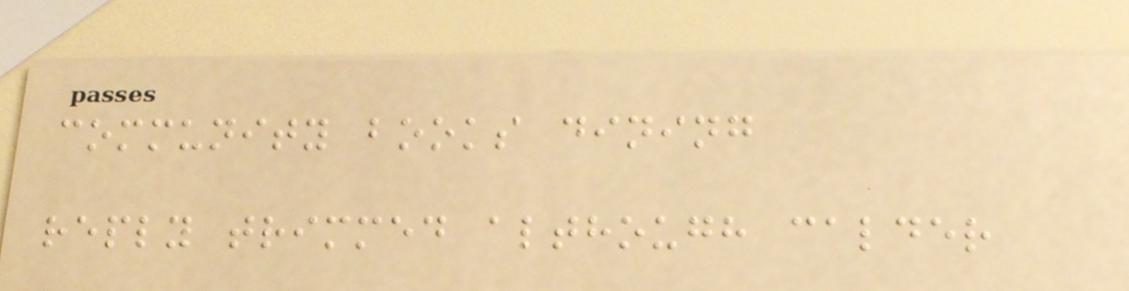community books dining
reply trimmed although calder
